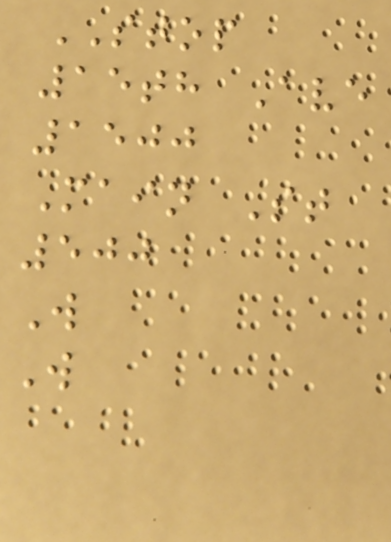STOP
15th Ave
1500
Main St
500
W
W
